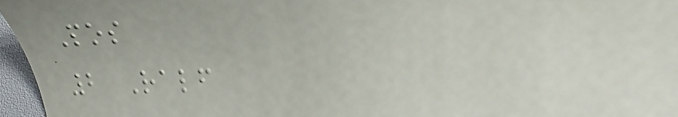Pos
2 Ralf
